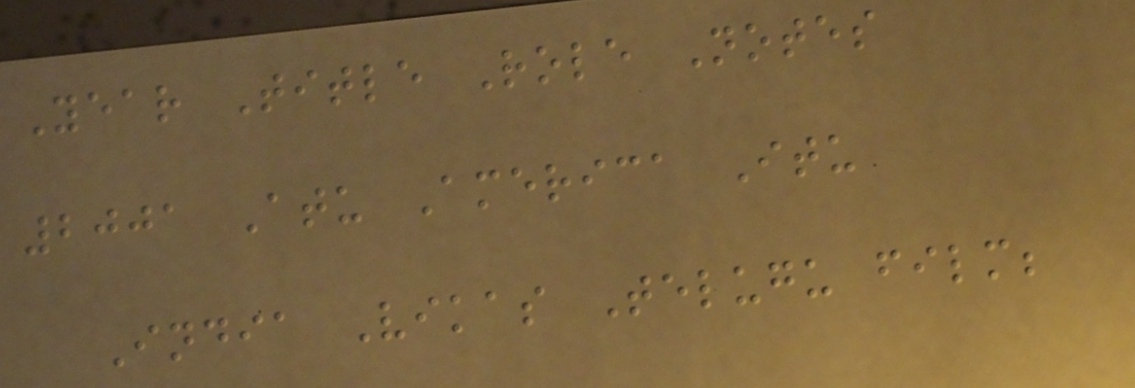Year Title Role Notes
2001 Atu America Itu
India Vikas Telugu film;
